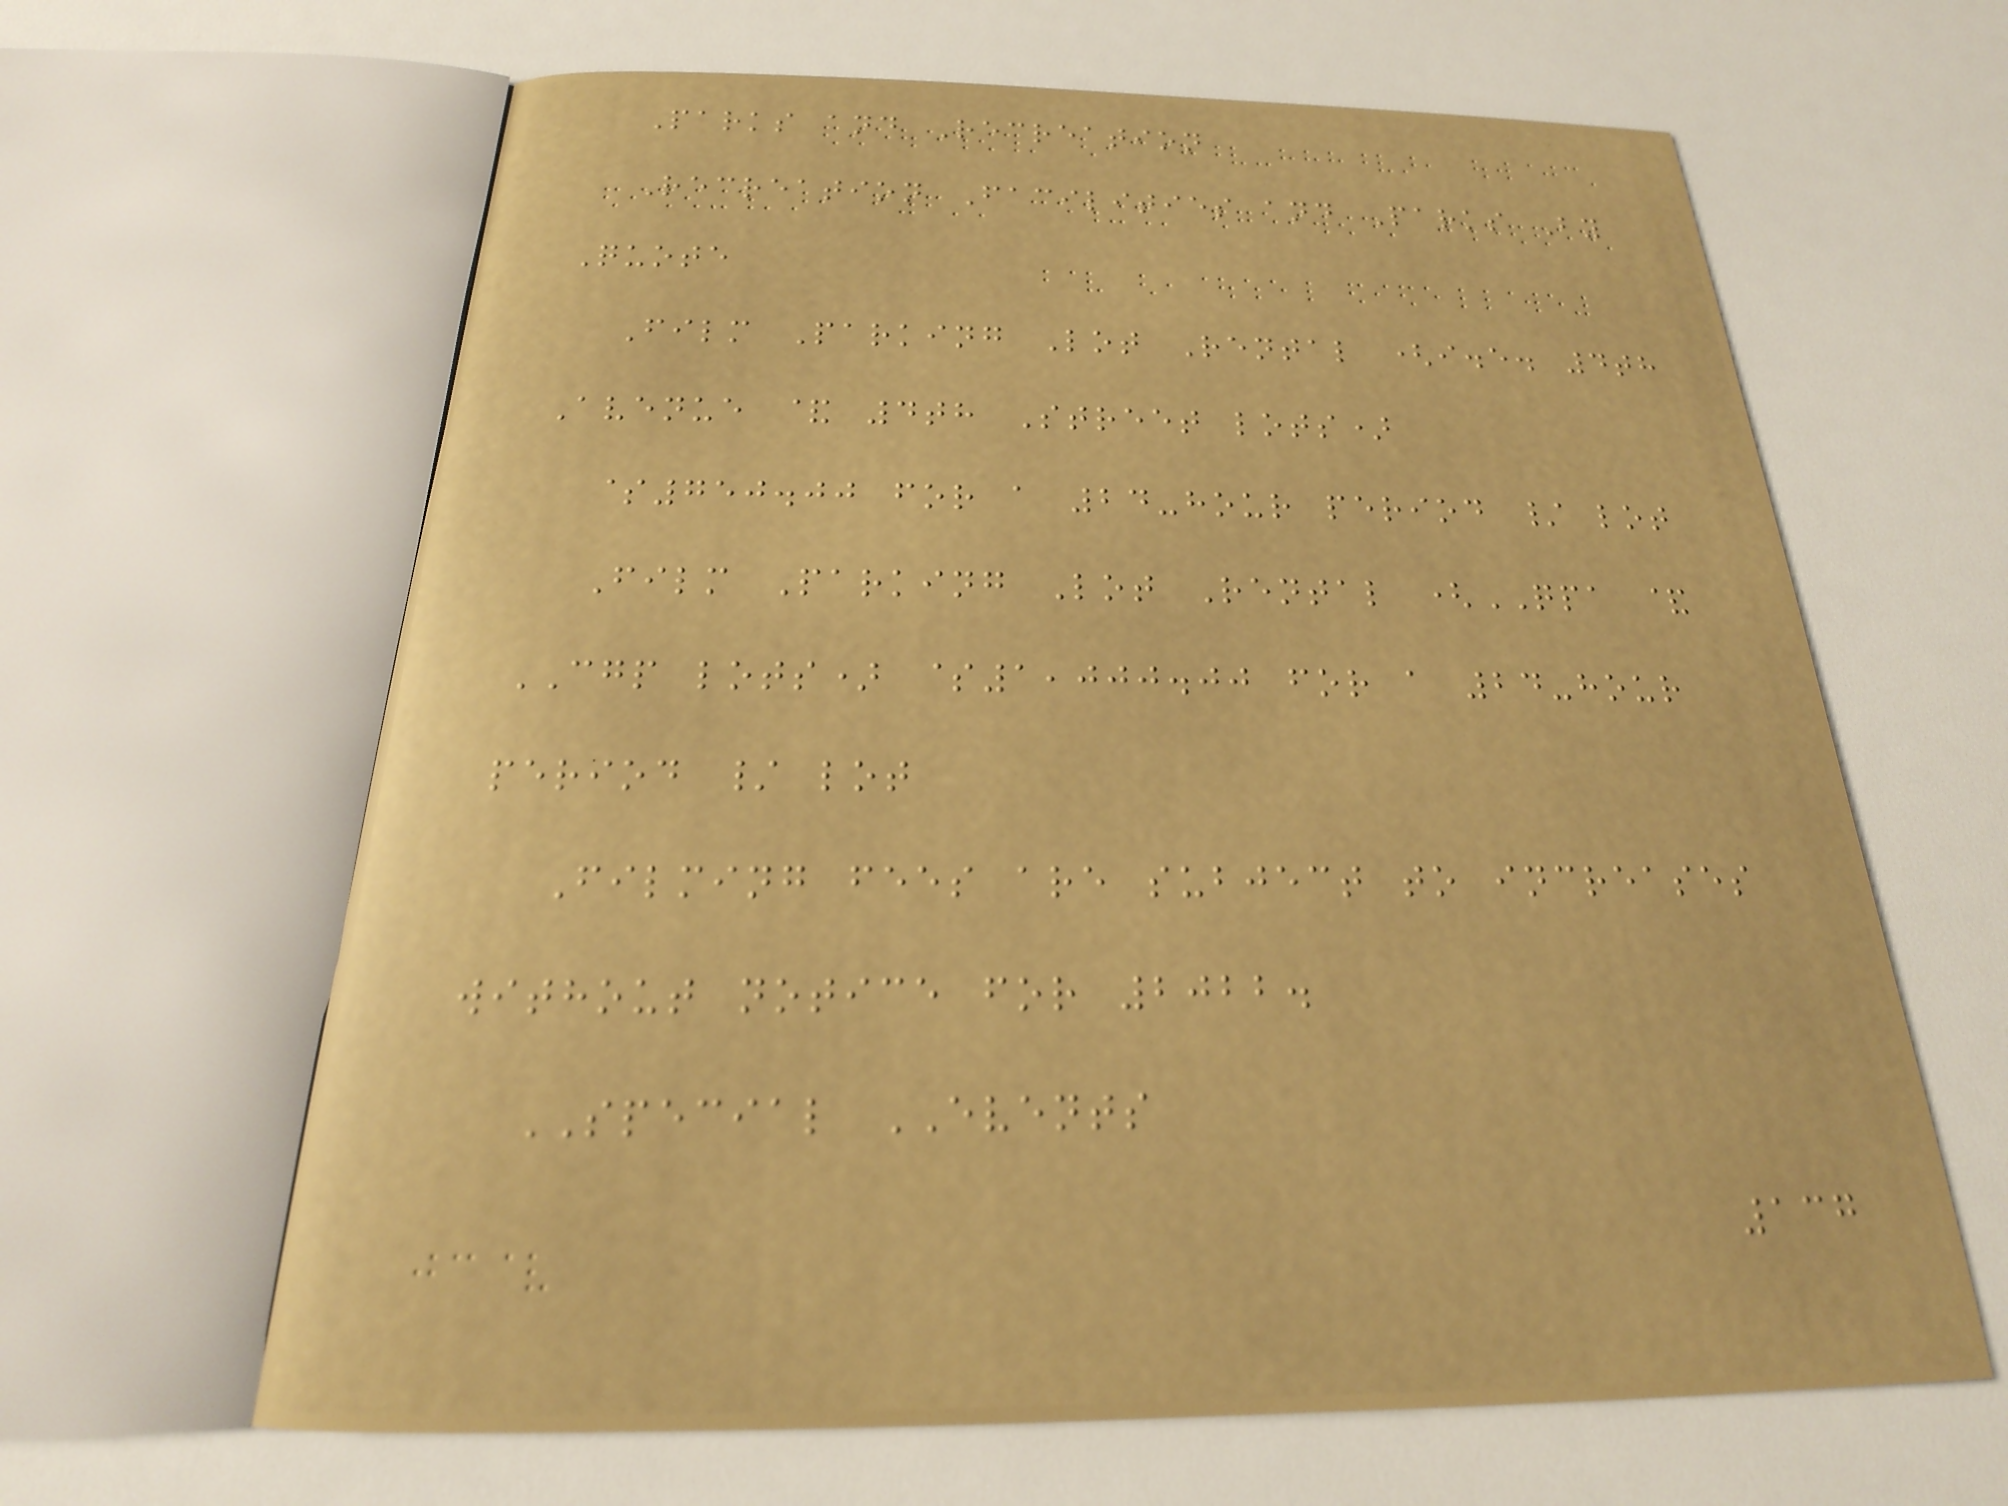Parks and Recreation
Recreation Facilities and Parks By
Quote
Film Parking Lot Rental (i.e. 4th
Avenue & 4th Street lots)
$750.00 for a 24-hour period / lot
Film Parking Lot Rental (QPA &
CGP lots) $1,000.00 for a 24-hour
period / lot
Filming fees are subject to increases
without notice for 2022.
SPECIAL EVENTS
137
